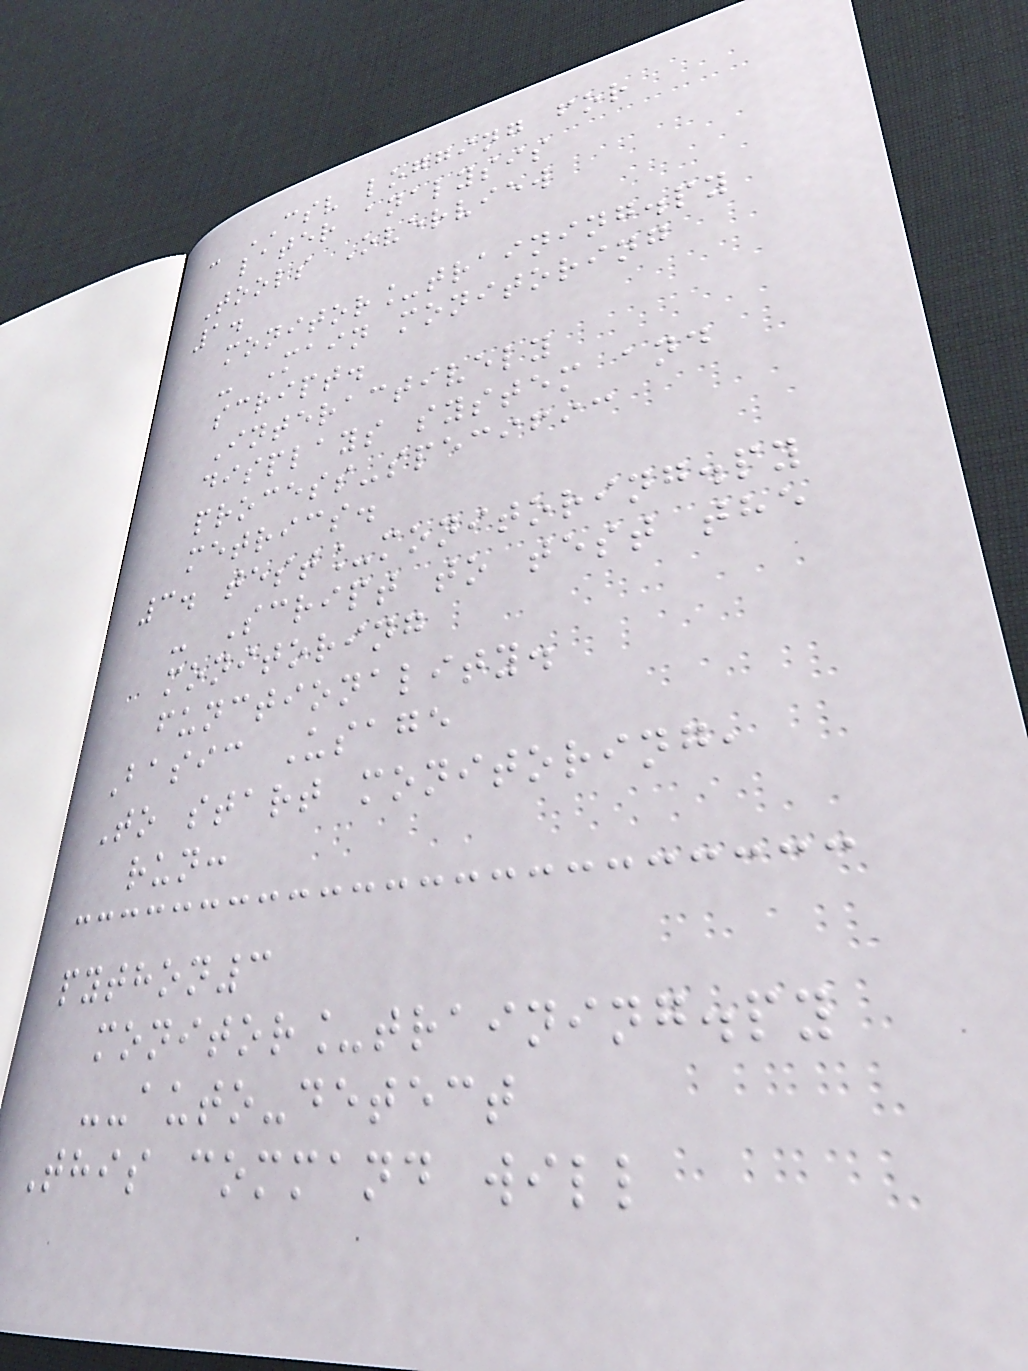- CSV logging for
later analysis
Tools Overview
1.
monitor_training.py
- Main monitoring
script.
Interactively
displays system and
process-specific
metrics.
3. test_monitoring.py
- Script to test the
monitoring
functionality.
Basic Usage
To start monitoring,
run:
python3
monitor_training.py
--auto-detect
This command will
